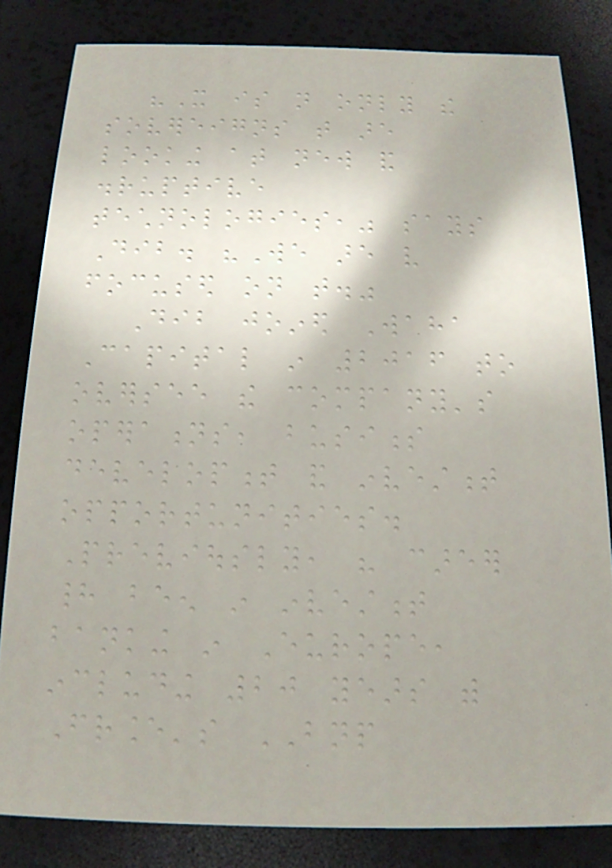"It is not only the
sovereigns that are
looking at new and
disruptive
technologies," says
Dib. "We are very
focused on that."
Dib joined Waha
Capital in 2016 to
oversee the company's
operations, business
development and investment
opportunities.
Previously, his career
had been in investment
banking in Europe,
including 20 years with
France's BNP
